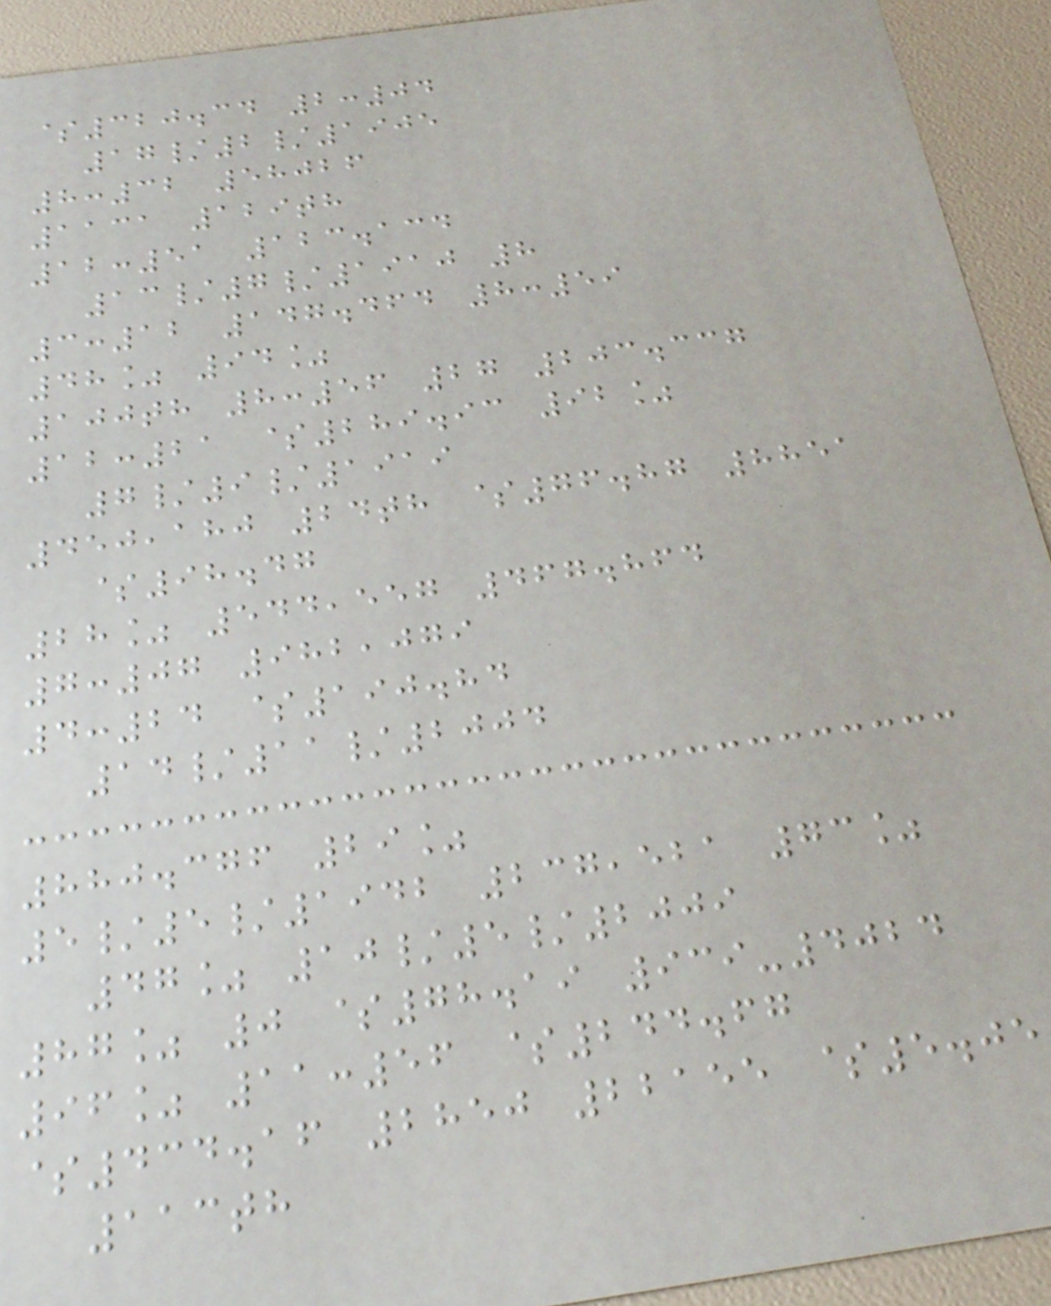$320.34 2:04
17/2/1905
8:32 58026
1131 129th
12:51 123.134
13/7/1910 8
3:12 147.464 8:59
48% 94%
100th 8:56 27 203.337
12:21 $289.93 92%
7/9/1919
450,180 24th $76.87 8851
$98.47
28% 544,557 467.864
7:07 982,079
4:24 $190.84
14/11/2004
880.376 29%
5/5/1942 237,521 73%
47% 10/5/2009
87% 0 $78.19 939-4024
96% 11:56 $244.67
$434.16 2850 22155 $5.05
113th
